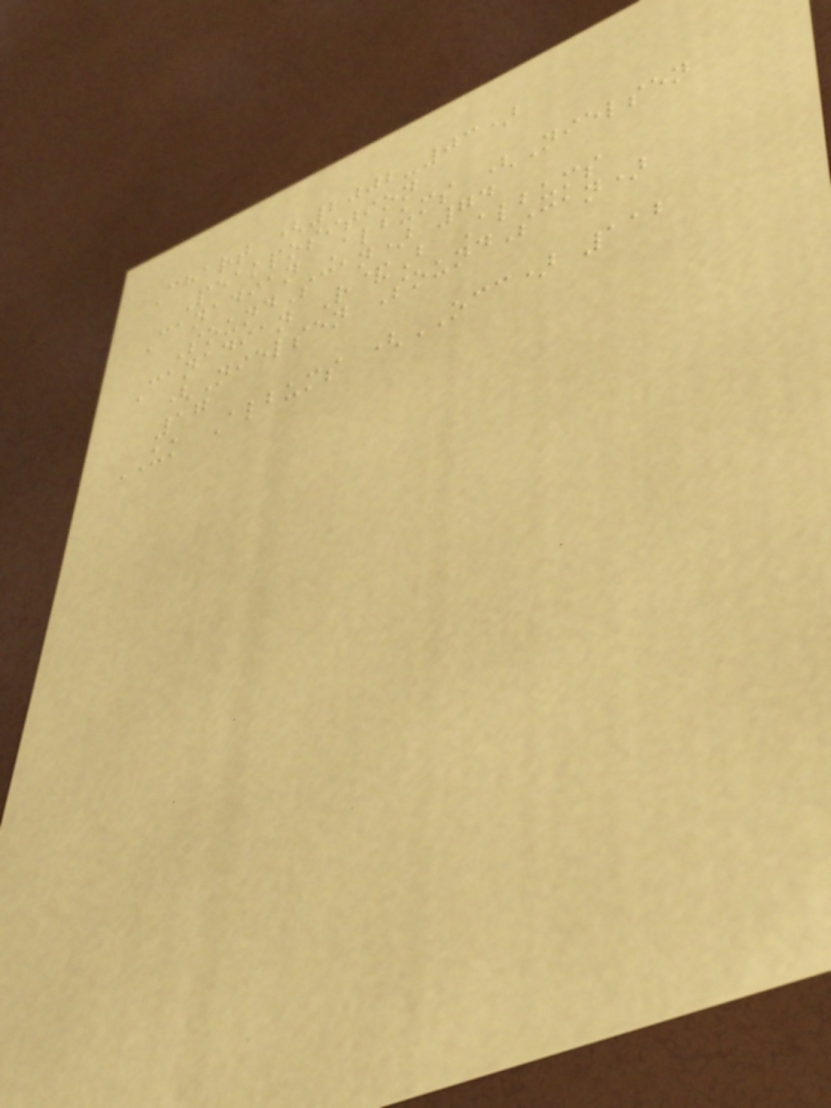Chart (2002-03)
Peakposition
Canadian Albums (Nielsen
SoundScan) 74
Canadian R&B Albums
(Nielsen SoundScan)
17
UK Albums (OCC) 112
